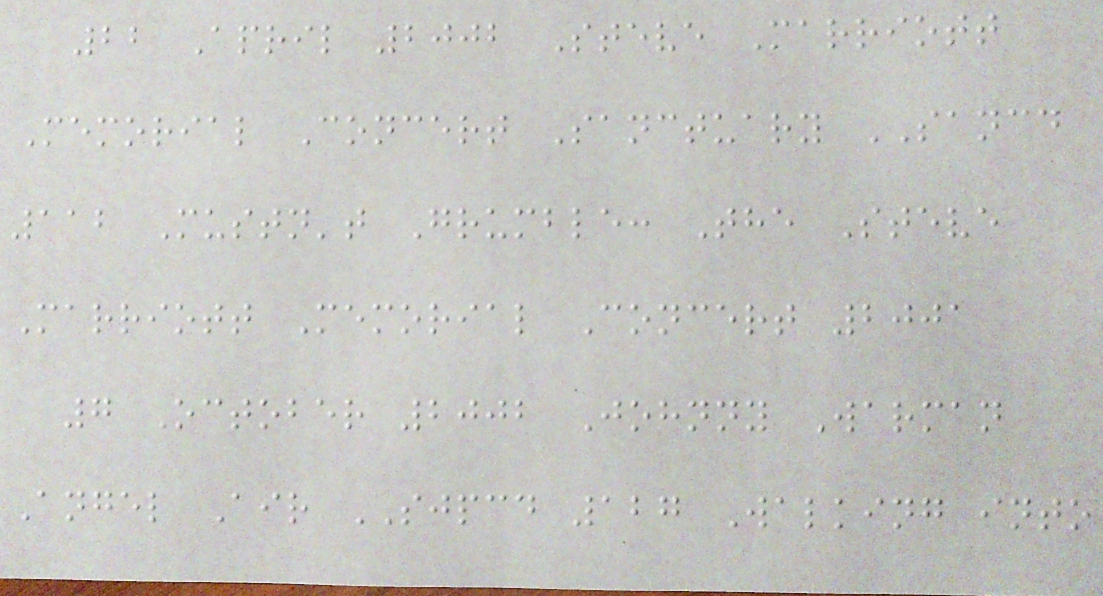22 April 2002 Steve Marriott
Memorial Concert Sanctuary SANCD
112 Mustn't Grumble: The Steve
Marriott Memorial Concert 2001
7 October 2002 Johnny Warman
Angel Air SJPCD 127 Walking into
